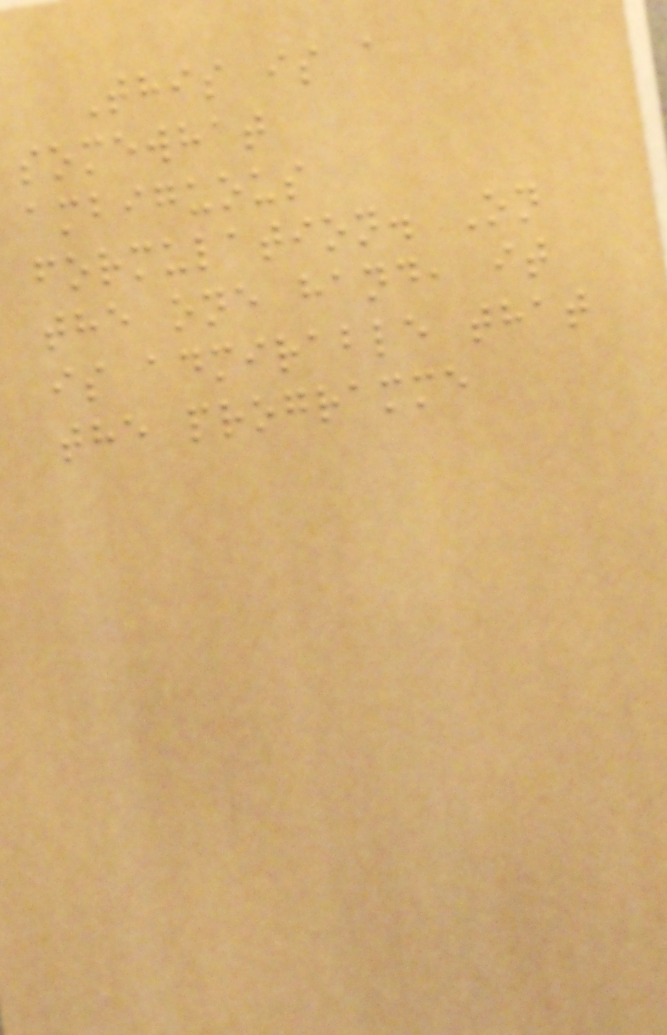This is a
somewhat
ambiguous
formulation. On
the one hand, it
is admirable that
the programme
